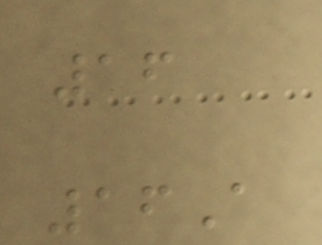16
16A
